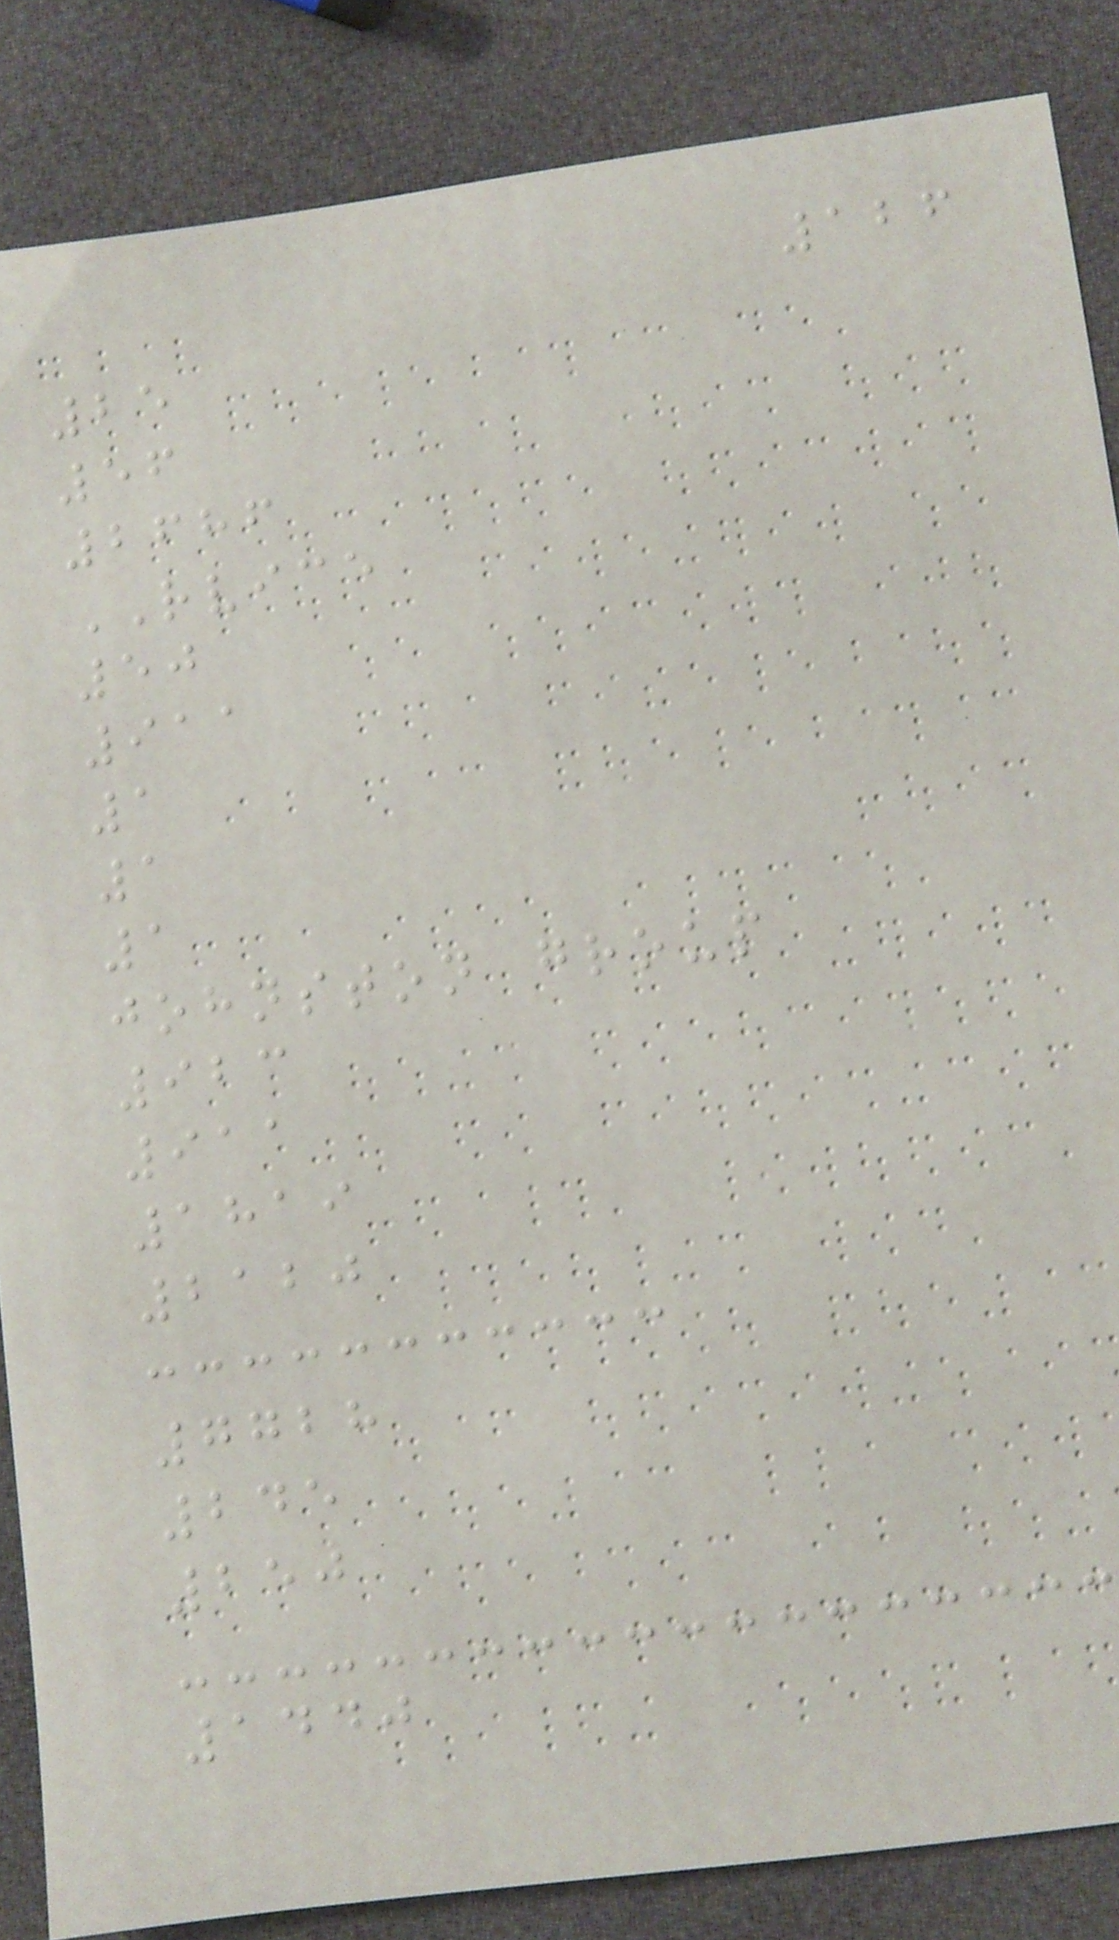126
25
56
2686
RVICE
50
911
1
1
1
johnston group
923
911
1819
2120
7728
245
250
1440
